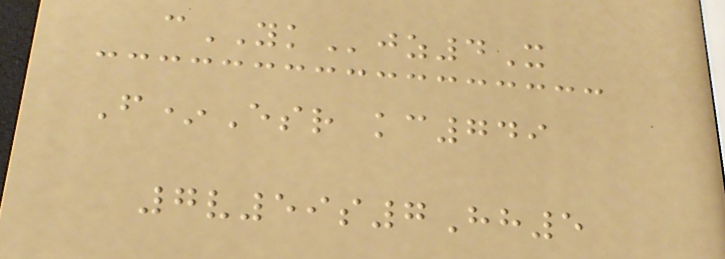cYKjz4X
F*Esr kc749
7v59s7Hh5
